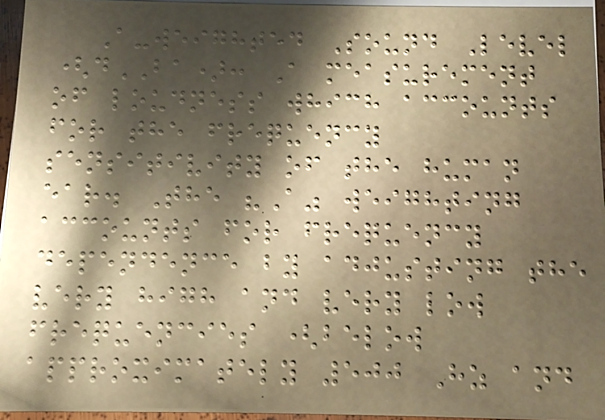A-weighted Sound Level
(dBA): A measurement
of loudness which accounts
for the frequency
sensitivity of the human
ear. The "A" weighting
accounts for frequency
dependence by adjusting the
very high and very low
frequencies (below
approximately 500 Hz and
